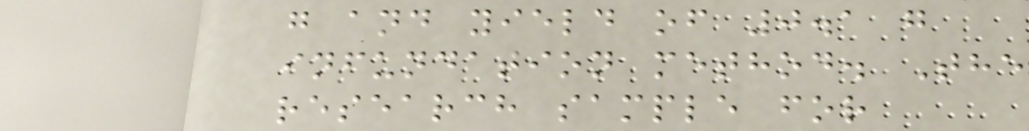g and yield of 0.1 g
infundation method. The
research sample for
